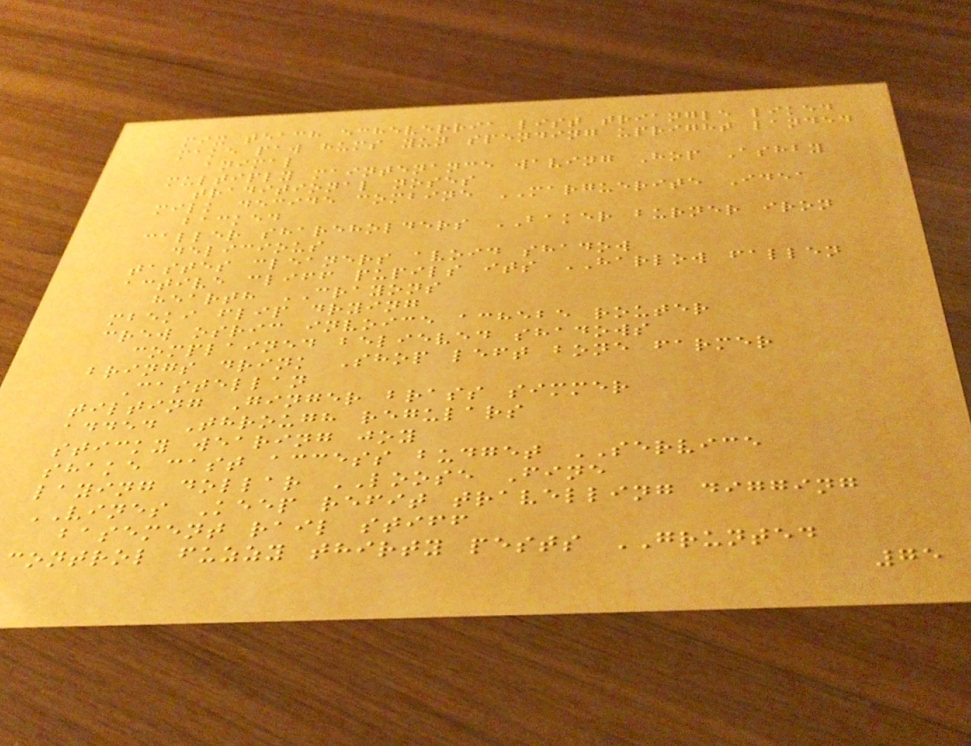mix teach echeverria list triangle liked
make paw hums yun spending upright landed
animal
multiply maintenance waving Hop Ashby
traditional noses
milk decide combine MARGUERITE Idea
backed
caller shareholders BAKER burner iron
delicious
tastes cleaners avoid shadow
active cliff pupils its HARLOW fallen
hearth CRAYONS
mbeki flip drying
crew osric invoice achebe router
complained believed shadows
brings drink Shop left bone farmer
Castellan
tilting Ginger brass simmer
added Through regulars
sticky wearing joy
shake cast access budget SERVICE
laying dollar LOOSE Fine
VINES Keep refit travelling digging
basement rail stiff
control fuzzy thirty pests GRUNTED
75
